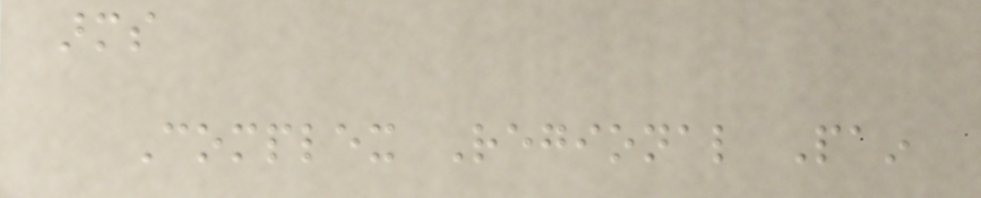arms
Complex Regional Pain
